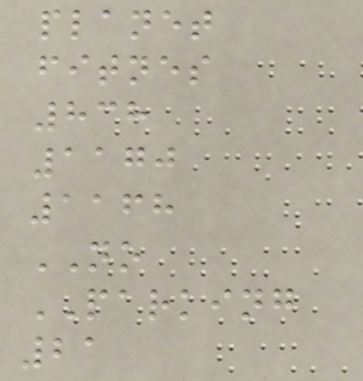planet
fitnes
838
1170
1168
NO
PARKING
21
